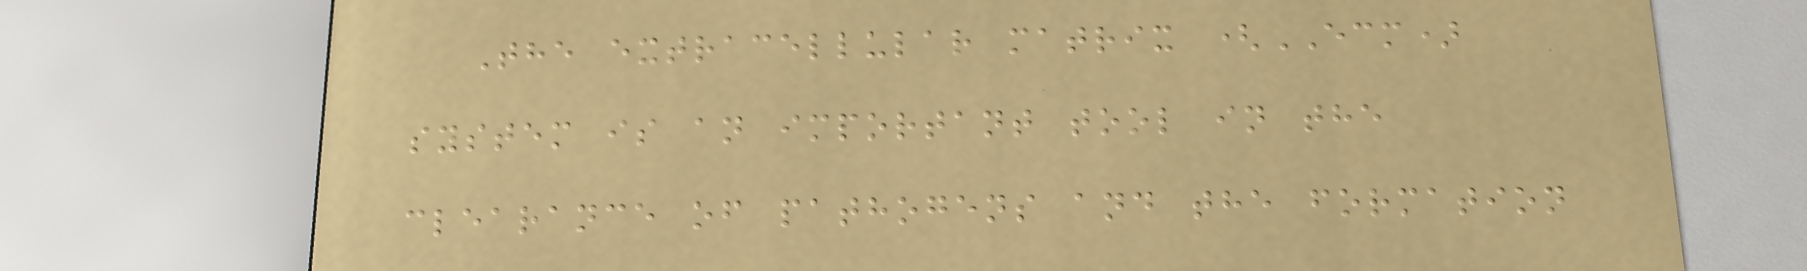The extracellular matrix (ECM)
system is an important tool in the
clearance of pathogens and the formation
